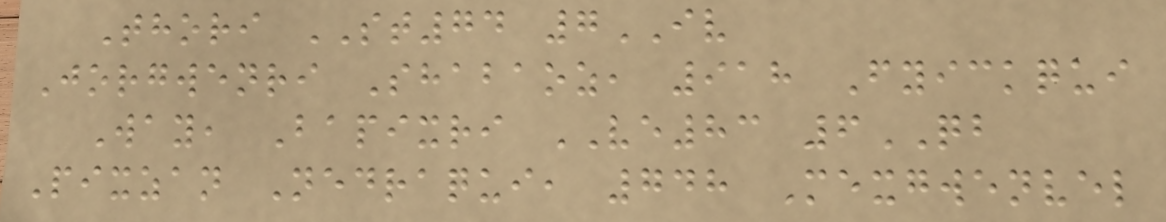Thori ST74 7IV
Jorgwenri Shabaoz, 918 Fyickqui
Way, Bapixri VE83 6QB
Pixzan Nedraqui, 748 Mexgwenvel
